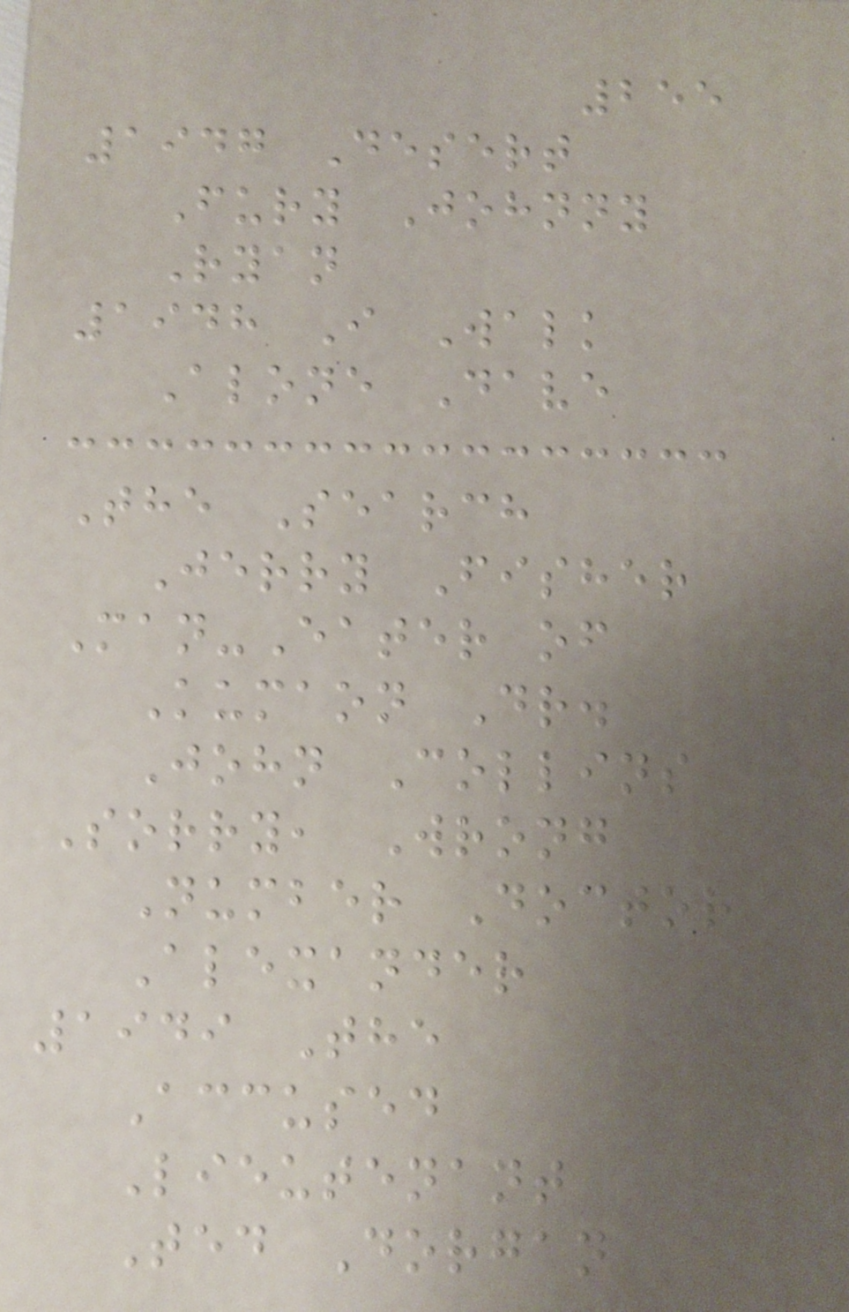255
1947 Desert
Fury Johnny
Ryan
1948 I Walk
Alone Dave
The Search
Jerry Fisher
Man-Eater of
Kumaon Dr.
John Collins
Sorry, Wrong
Number Doctor
Alexander
1949 The
Accused
Lieutenant
Ted Dorgan
